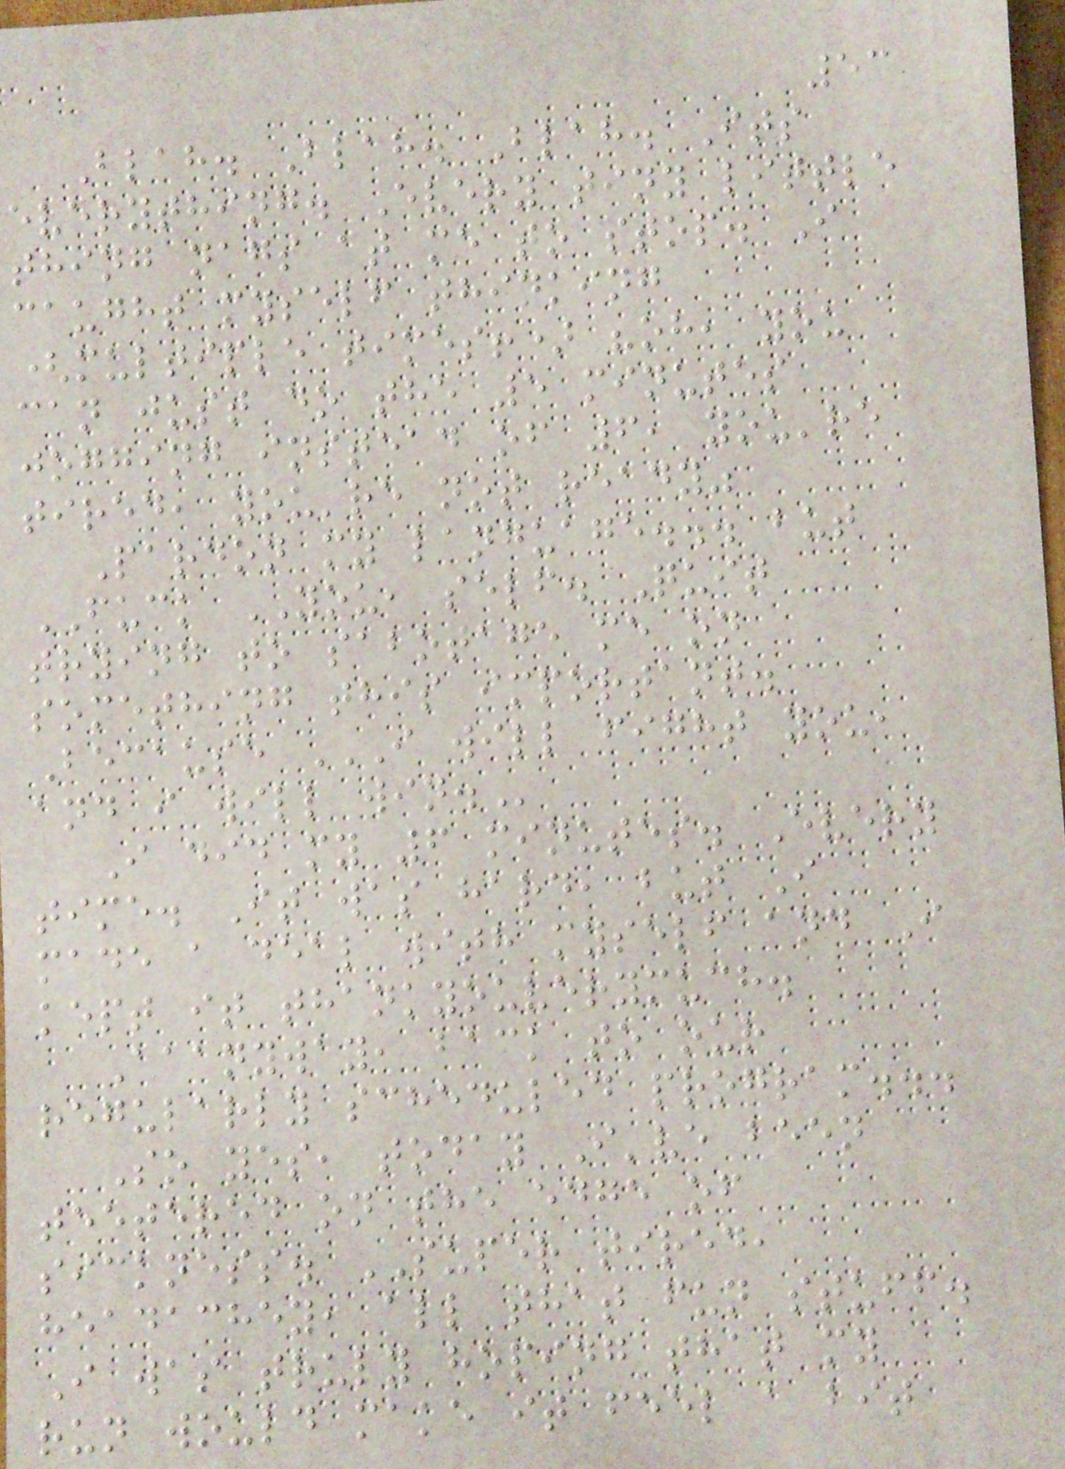53
Blah. Blah. Blah. Its
everything. Every tiny little
thing nags at me to stop. I
caught myself thinking
(multiple times!) "oh, you
can just do the 5 minutes
jogging instead of 6, you're
tired, you're not ready"
Pardon my language... but
FUCK YOU, self. Quit
trying to sabotage me on
something this important.
Because I WILL FIGHT YOU,
AND I WILL WIN.
I did my 6 minutes. Every
time. It was hard, but I
made a deal with myself and I
kept it thankyouverymuch.
Aaanyway, back to our
regularly scheduled program...
So yes, today I've been
teetered on the edge of
sickness. SUPER tired,
headachey, all that fun stuff.
I was truly hoping that my
run would make it feel a bit
